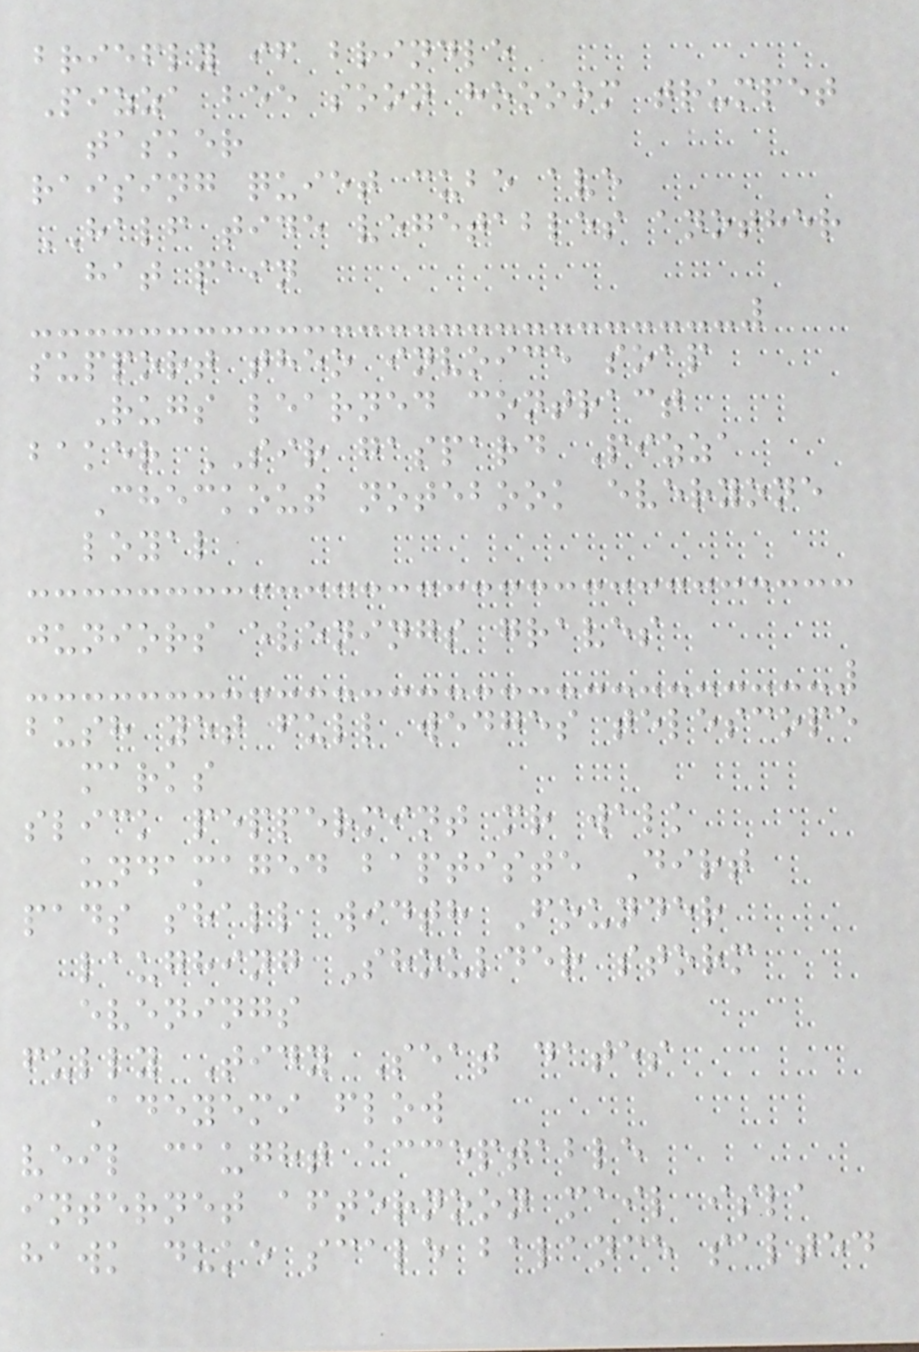briefly if brindle
Pizza bee soon hoooom trumpet
tasker
raising quiet cube ave
HALF tide vegetables another
hat pain
support theo invoice soap
Rugs learned contract
baker SIR gaspard Pizza
Checkout notebook everyone
loyal
juniors evenings graves
bush yet full wedges telescope
marks
slick peppermint mr walk
undamaged baptiste Dirt
pads shall width Founder
laughing Shoulder storm
evenings
fully Tidy Seat dates
Adeyemi flow
veil caught acceptable
internet afternoon mail isla
hawk duke scale balance salted
